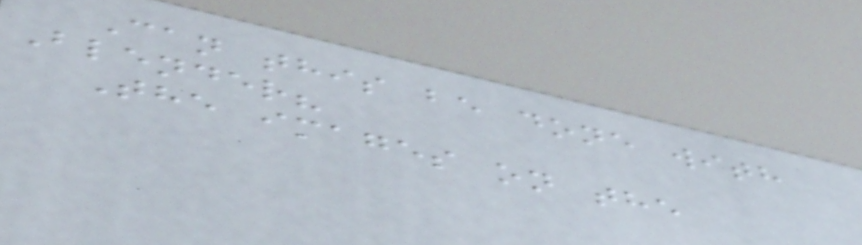Can this be done with
Blender?
The images on the
